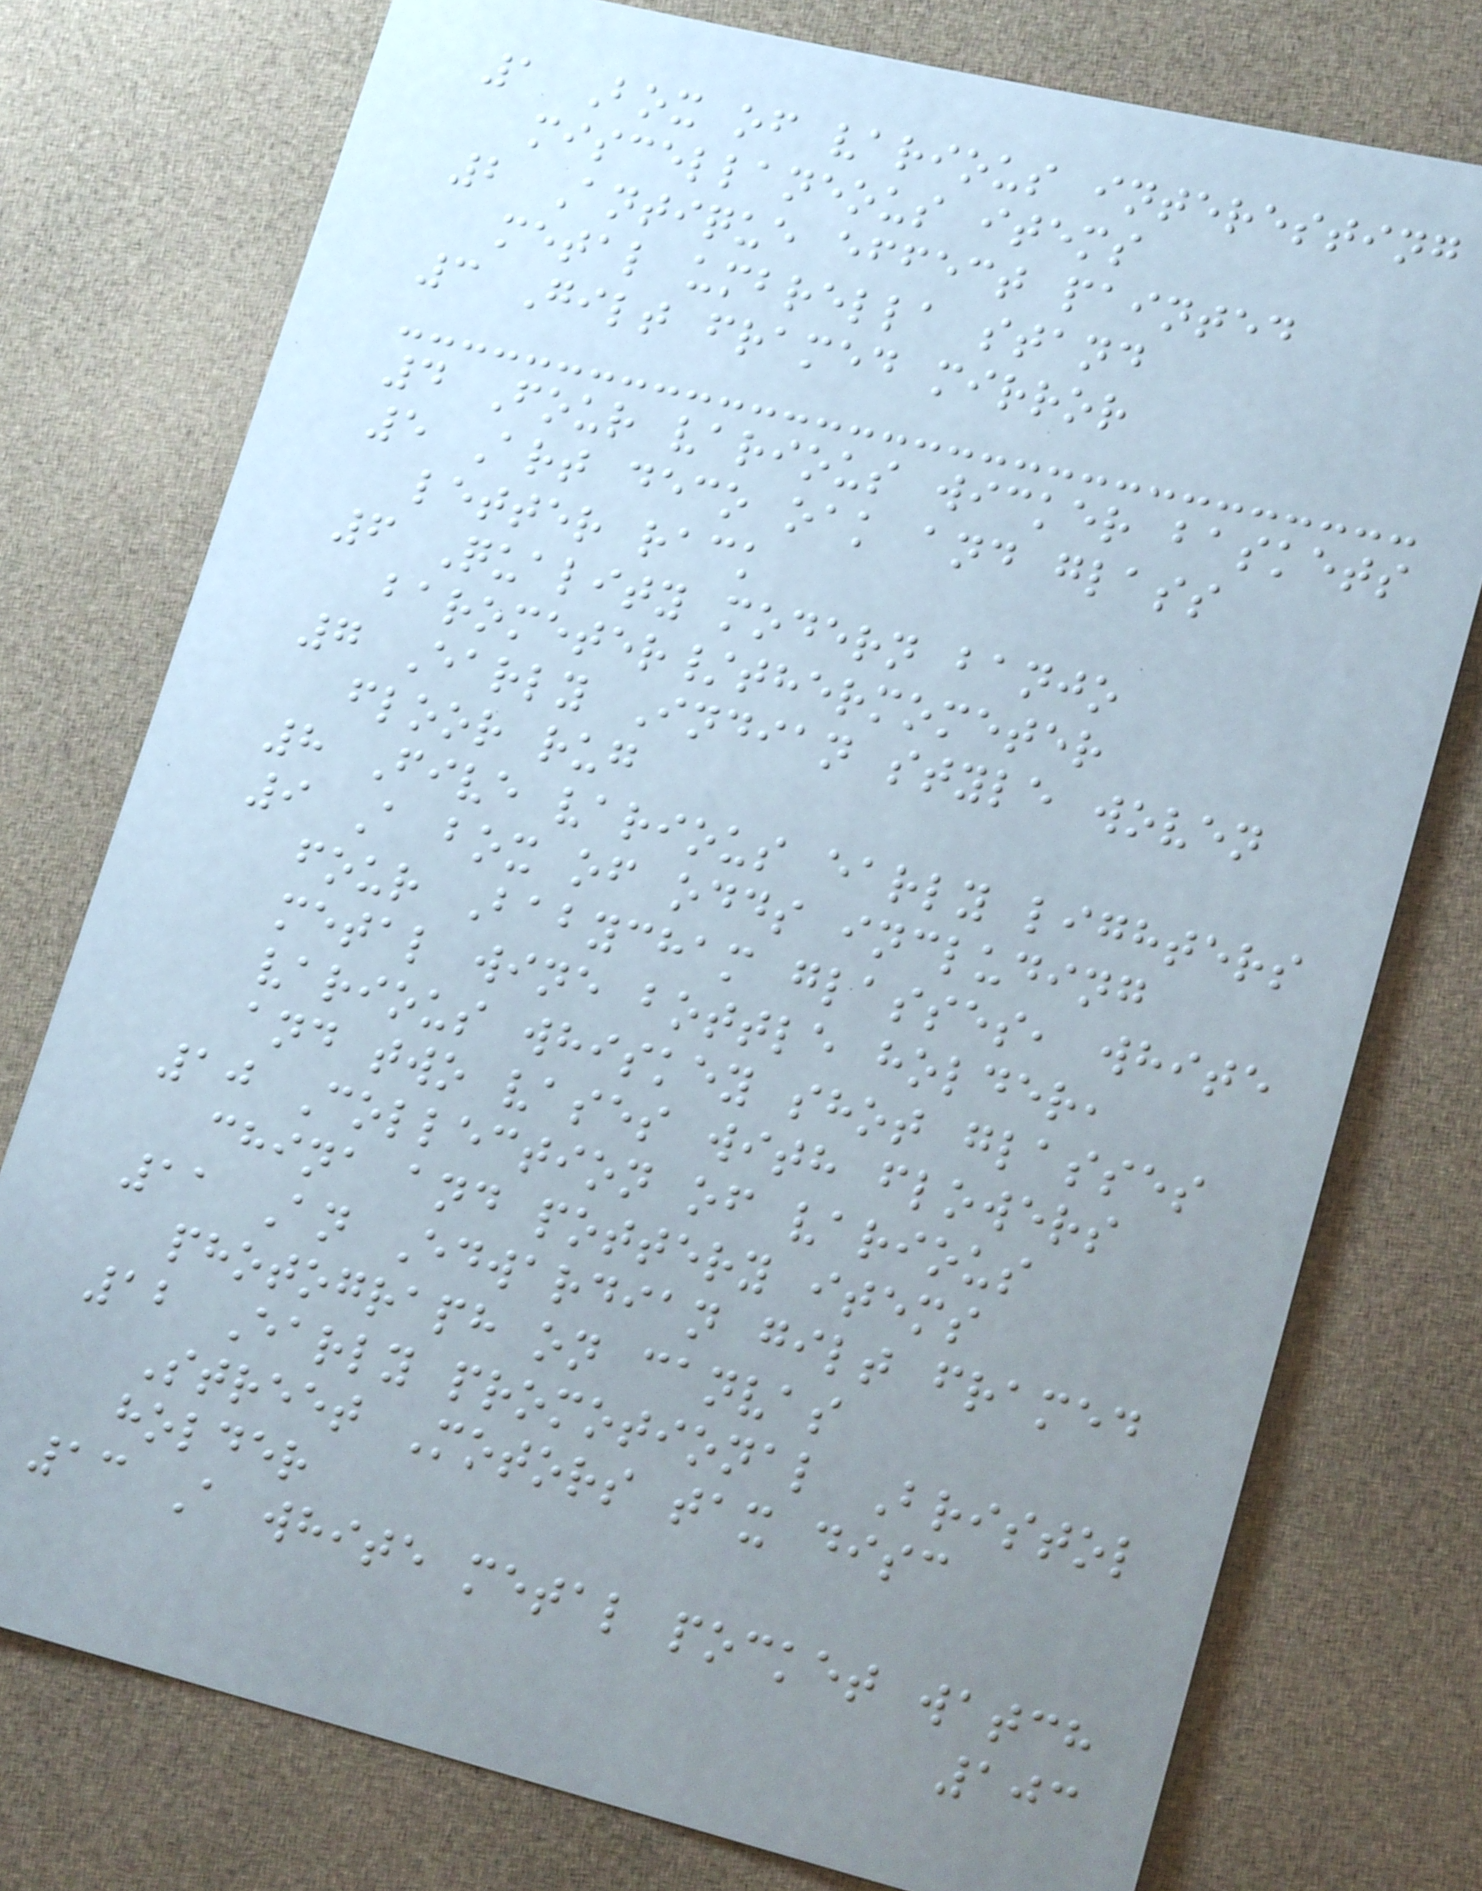1 Box of various interesting
miscellaneous items
2 Antique effect painted
metal umbrella stand
3 Gilt framed mirror
4 Four various wicker baskets
5 Art deco oak and glass
letter rack
6 Quality modern banjo
barometer/thermometer
7 Early Indian style woven
floor rug
8 Five various early lighters
9 A box of odds including
four Babycham glasses, white
metal wine bottle holder,
various whiskey shot glasses
and two vases with flowers
10 Collection of various
china and pottery items
11 An Edwardian gilt framed
photograph on canvas
12 Early promotional Bristol
Street Motors tax disc
holder
13 A white metal pocket watch
103
